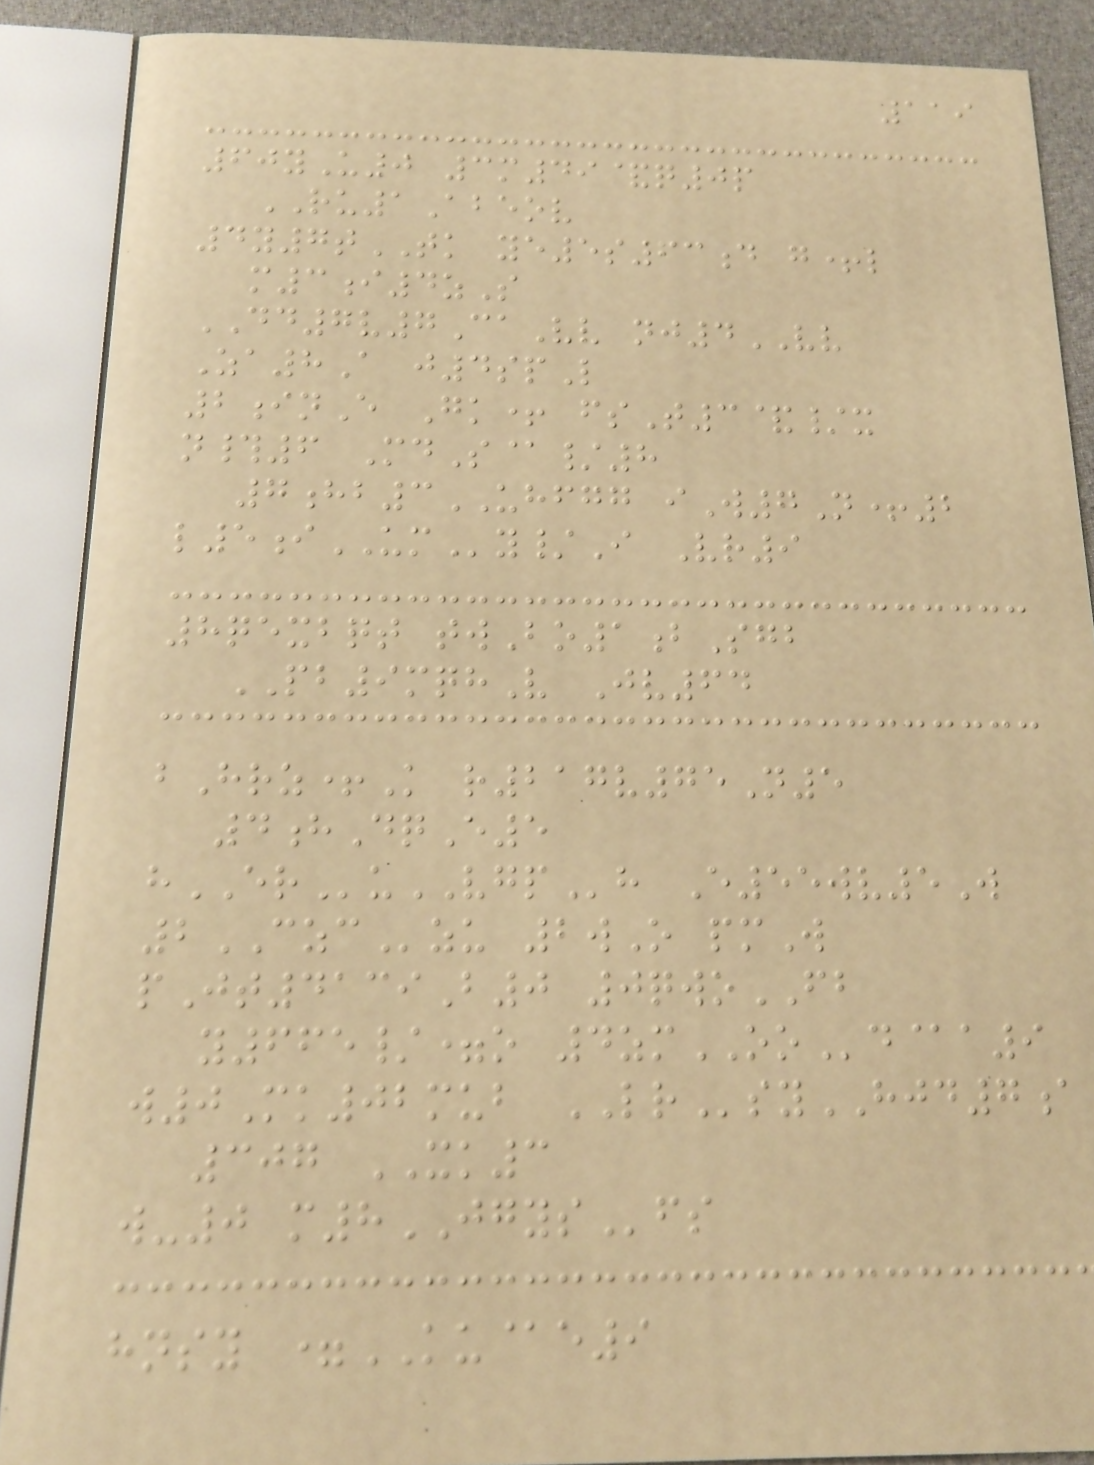119
60yU0 3m49&q0p
RU1Abeov
4y7tTK ye5s63d g+l
m3i4zS
DD7v7CaVv nj4VV
Za8A j4spL
2inE Gk+ fsT3&/x
n#6 MdS@/8
7hb3UHFGG iW7N+2
l5iUMy/I Vr9
8qexbqt twBo1bSgb
PB9mqhV Jv64
bHrz+K r217v75N5
4hDqE5
hERuVGPh E55wv5W
2CZCzu 2wO pmW
pJt4139B0 0qwoFB
y665/=o 4zmOOd@a9
w0Mk02mub LRsyHJD7a
307 XK3
w-0 m8JGYSfs
hnsy =KU@e9
